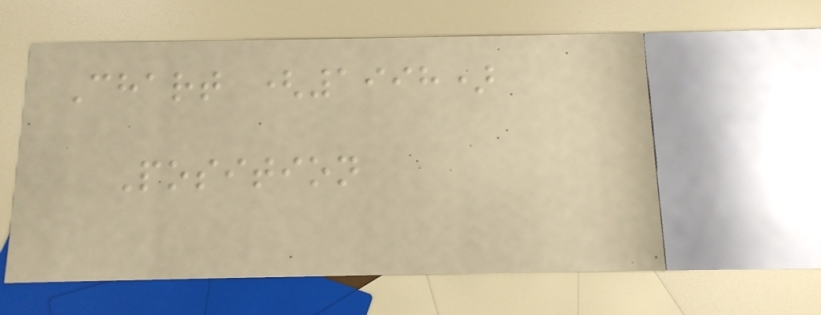Chart (1998)
Position
